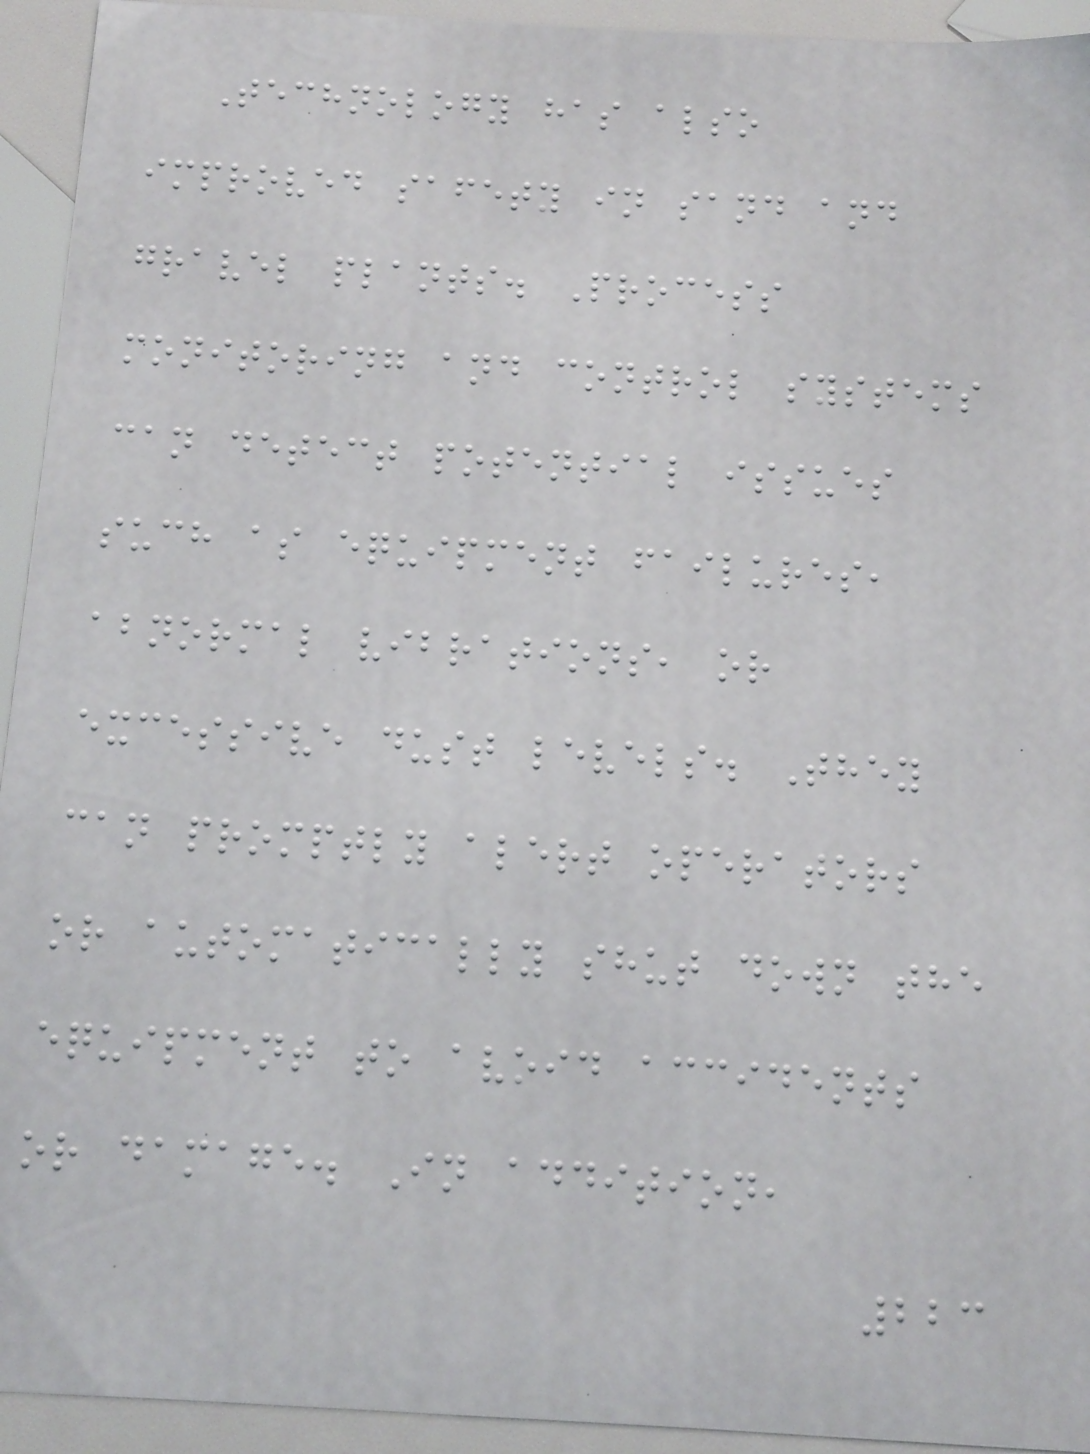Technology has also
improved safety in sand and
gravel plants. Process
monitoring and control systems
can detect potential issues
such as equipment failures,
abnormal vibrations, or
excessive dust levels. They
can promptly alert operators
or automatically shut down the
equipment to avoid accidents
or damage. In addition,
223
